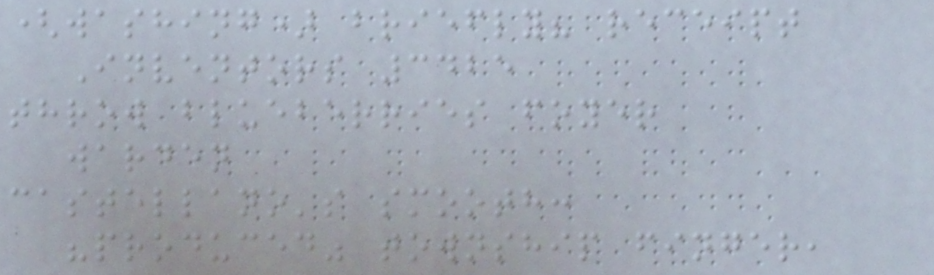(washing) briefly? receipt
Inventors 3425
throw blueberries foyer
warden
castellano's smooth:
"produced" township finger,
